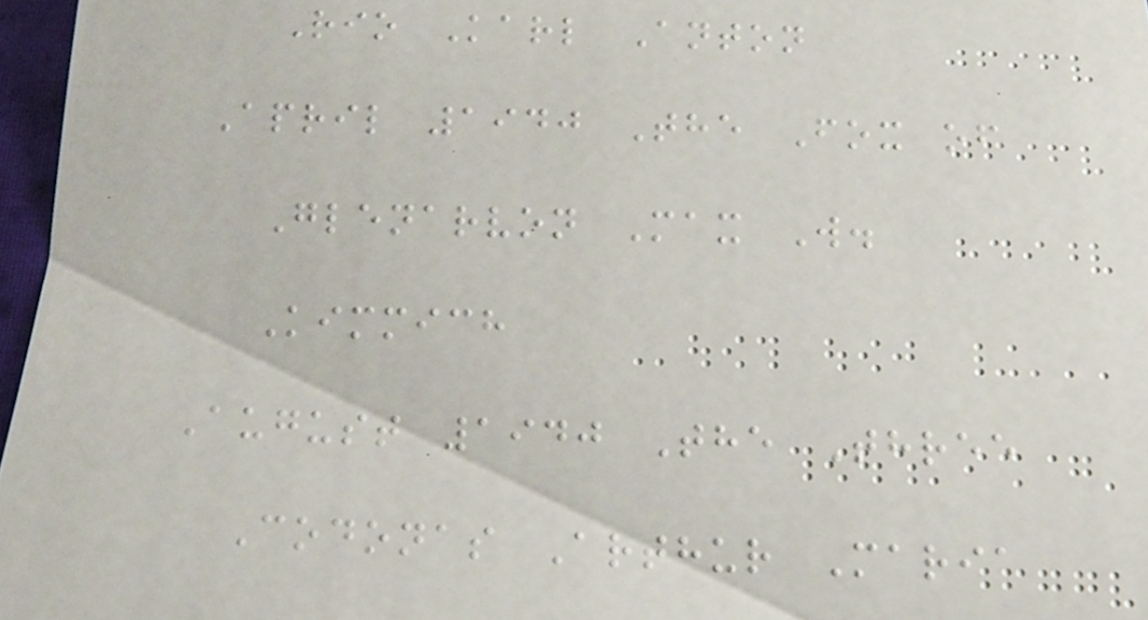Rio Karl Anton
April 1940 The Fox of
Glenarvon Max W.
Kimmich
August 1940 The Three
Codonas Arthur Maria
